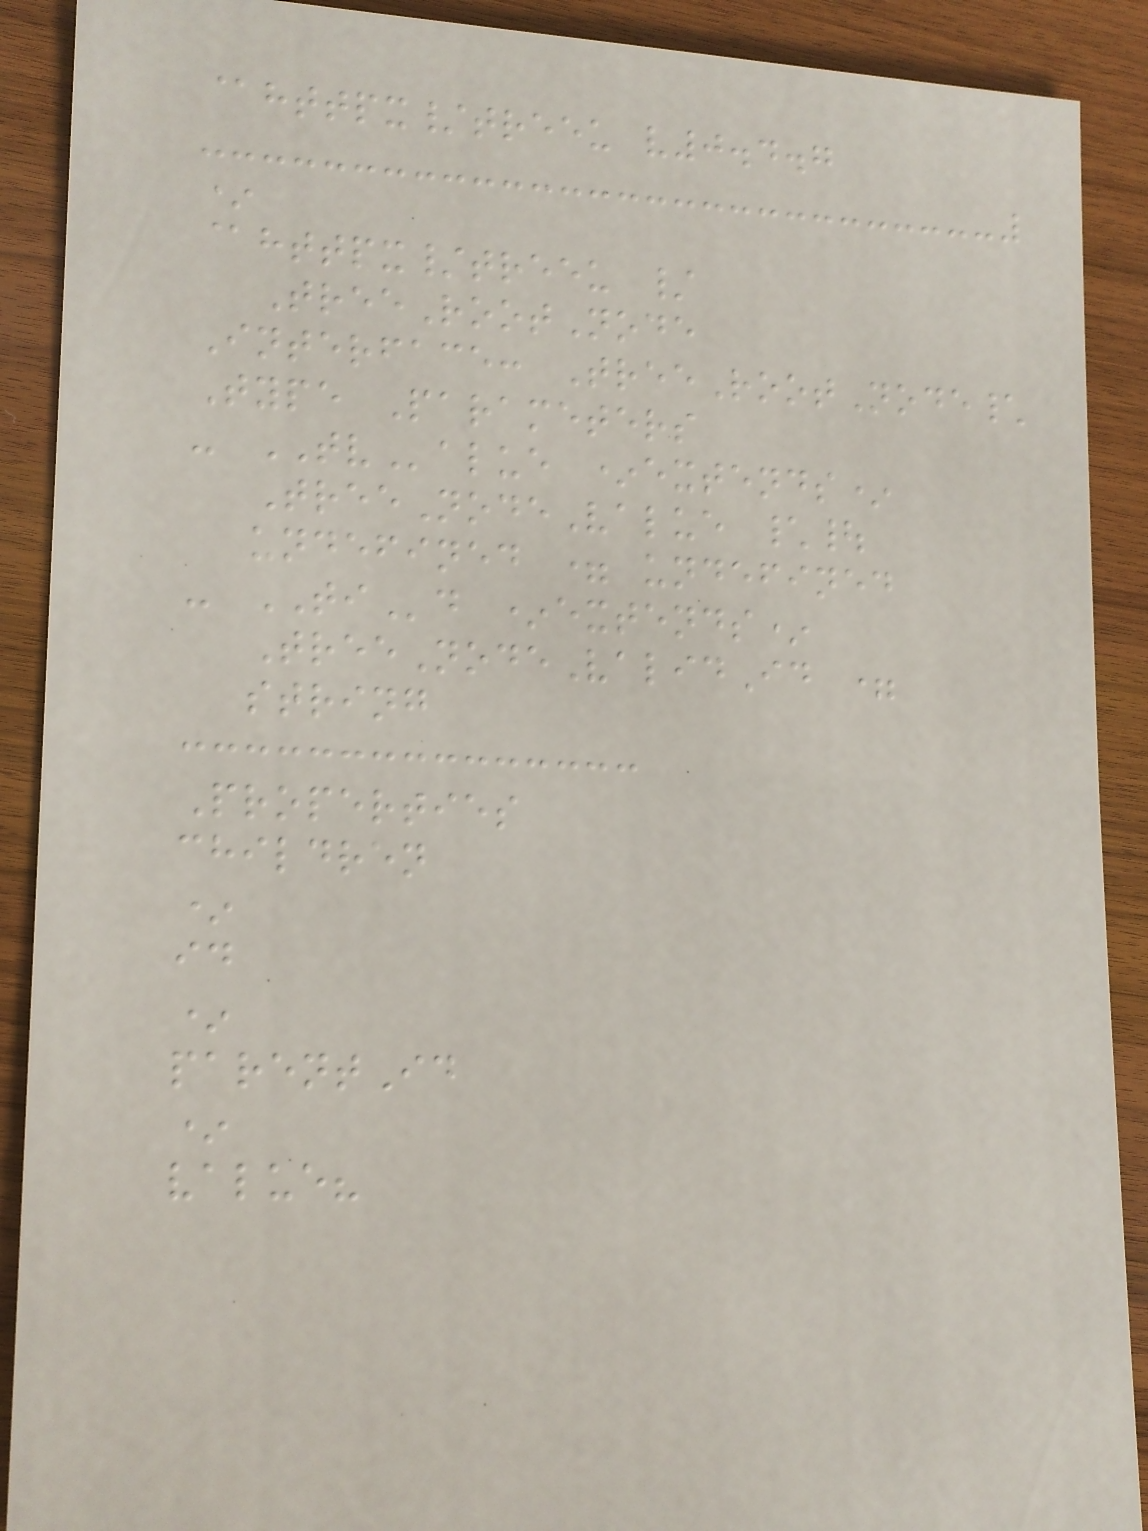@httpx/treeu v0.4.7
*
@httpx/treeu /
TreeRootNode
Interface: TreeRootNode\
Type Parameters
- TValue *extends*
TreeNodeValue \|
undefined = undefined
- TId *extends*
TreeNodeValidId =
string
Properties
children
*
id
*
parentId
*
value?
